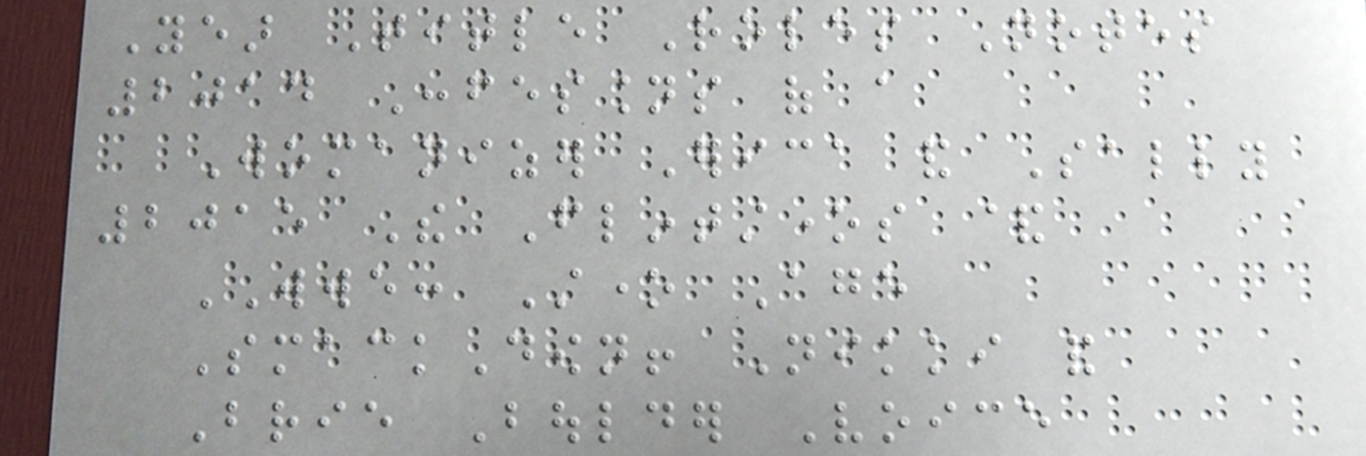Year Title Roles Notes
2014 Confessions of a
Womanizer Erica and Sally
2015 The Flintstones &
WWE: Stone Age
SmackDown! Nikki and
Brie Boulder Voice
